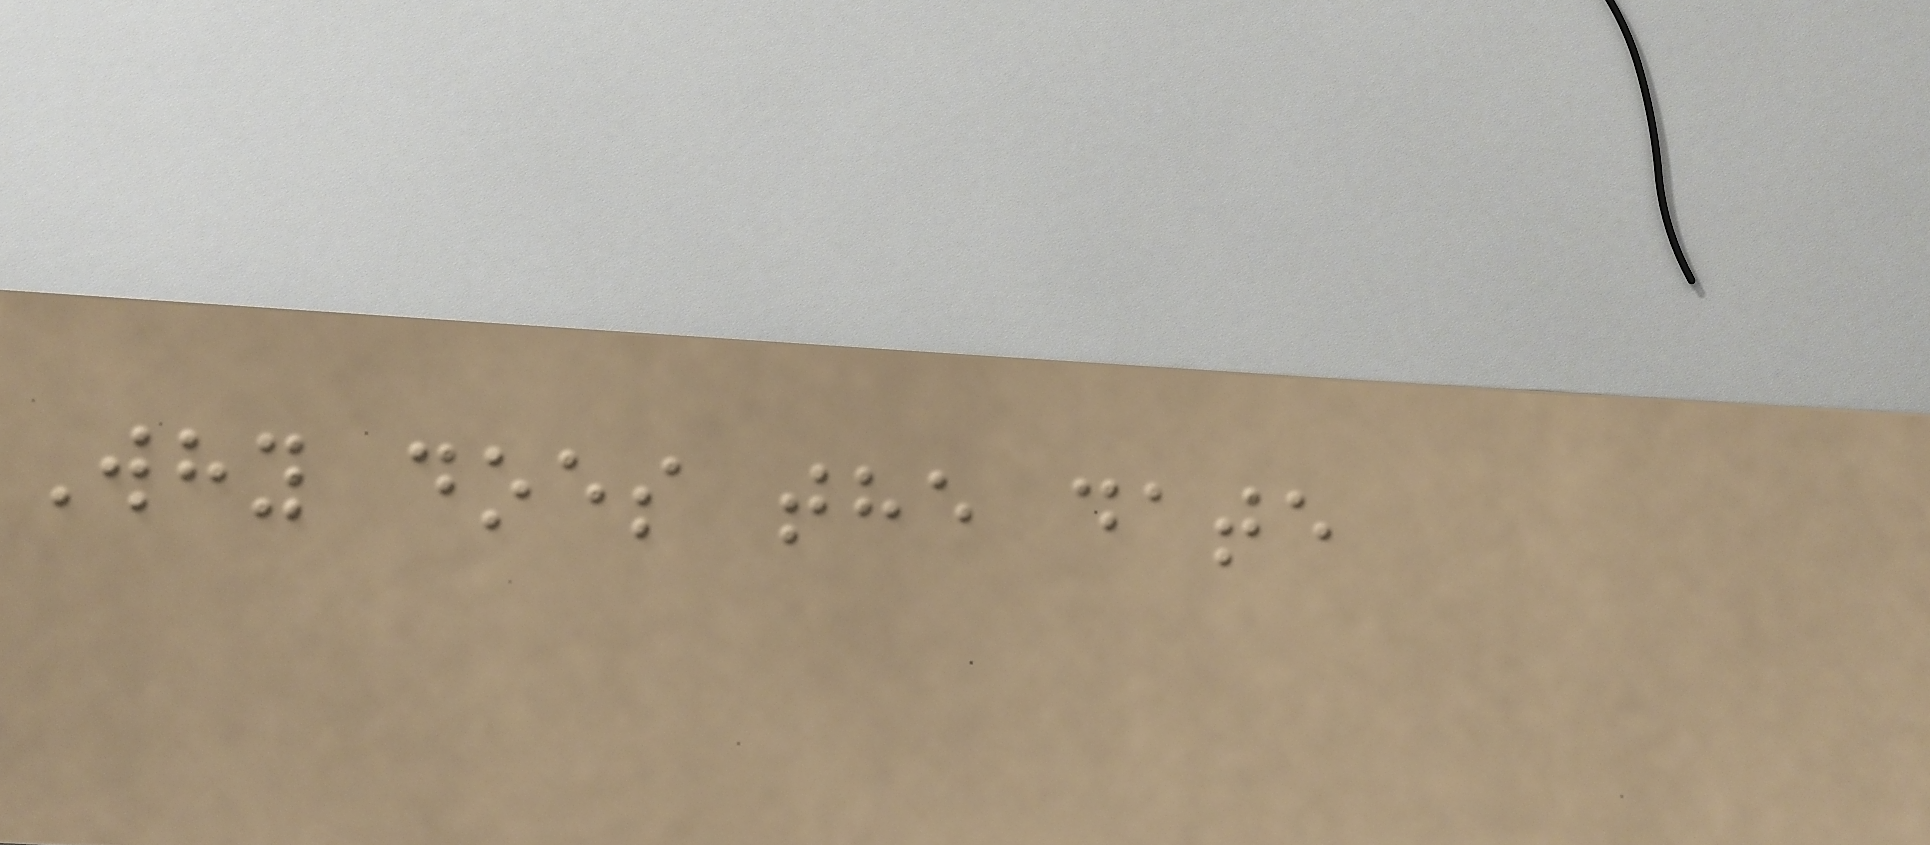Why does the date
